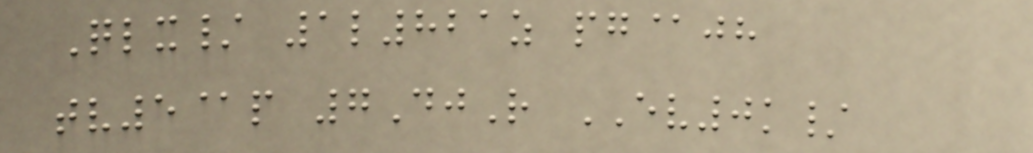Qlx/ 1l821z pg@jh
tv5@p 7DjR EV0k/
